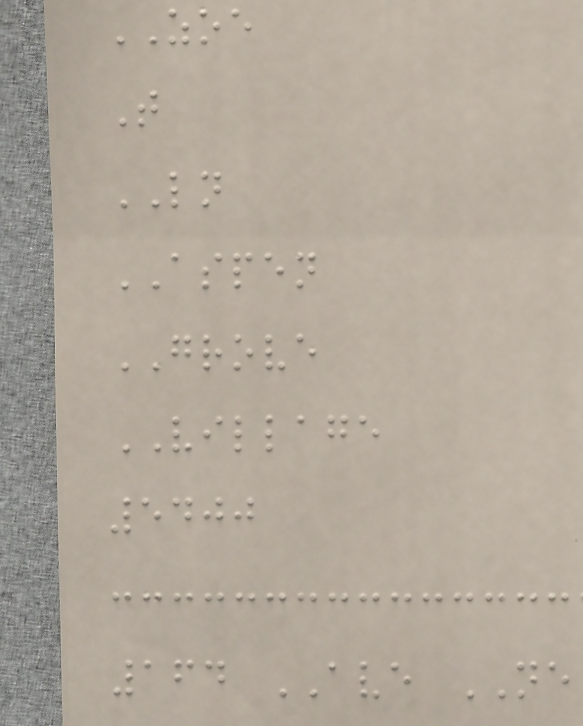ZOE
T
LN
ASPEN
GROVE
VILLAGE
5400
164 AVE NE
